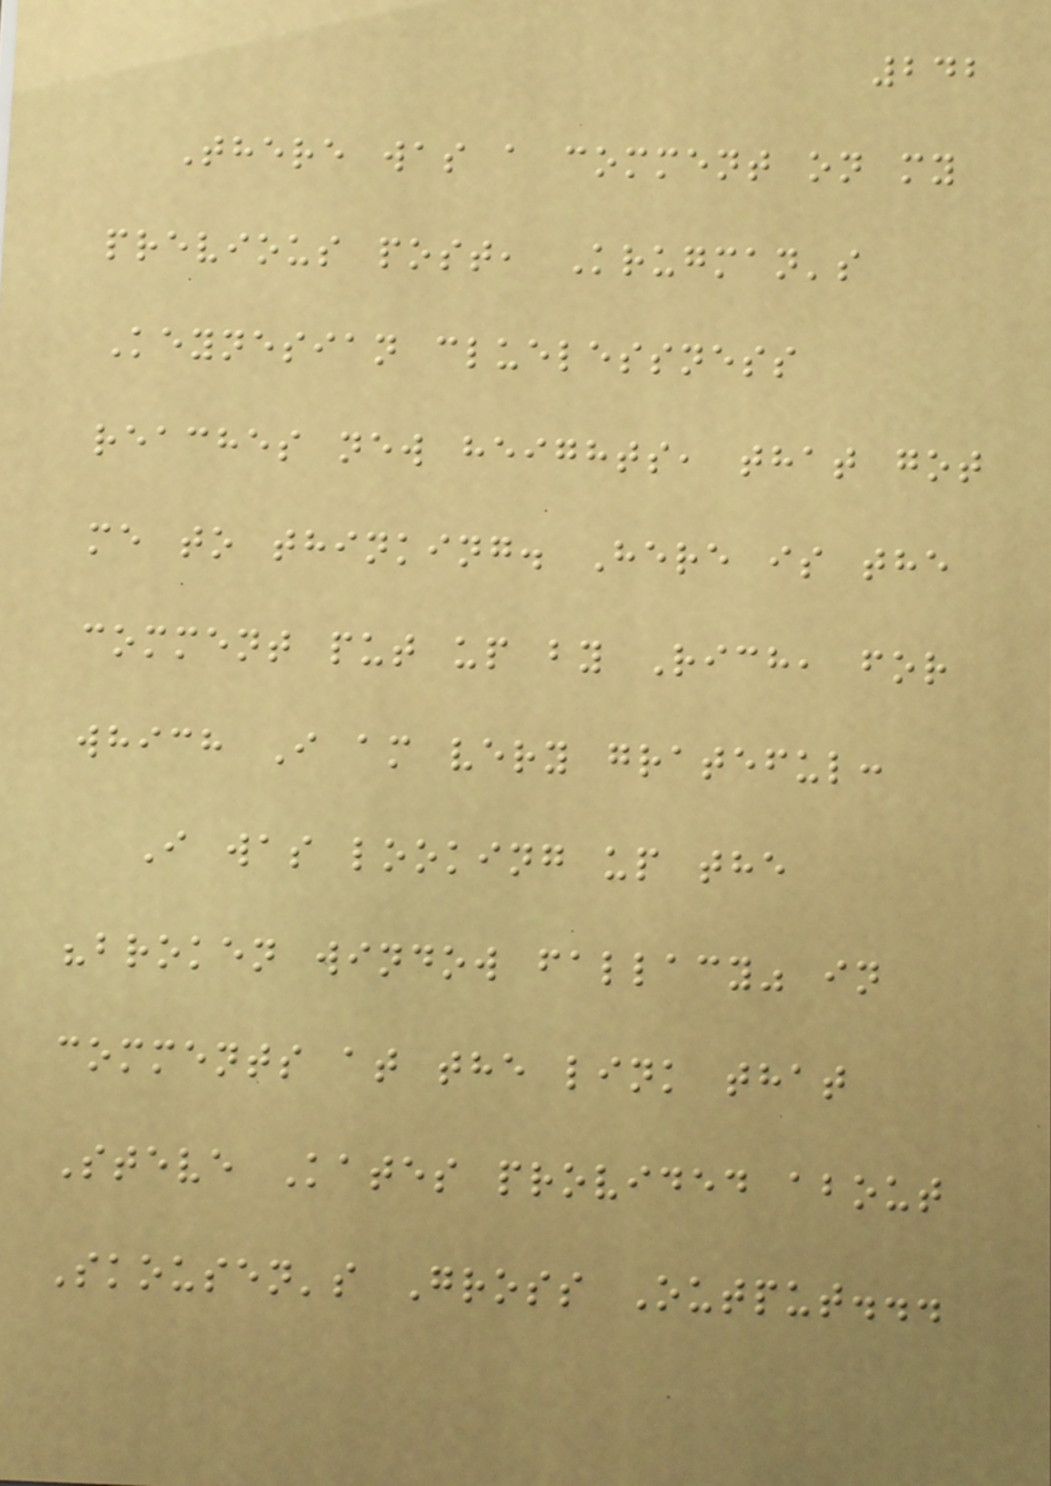242
There was a comment on my
previous post, Krugman's
Keynesian cluelessness
reaches new heights, that got
me to thinking. Here is the
comment put up by Rich, for
which I am very grateful:
I was looking up the
"broken window fallacy" in
comments at the link that
Steve Kates provided about
Skousen's Gross Output...
